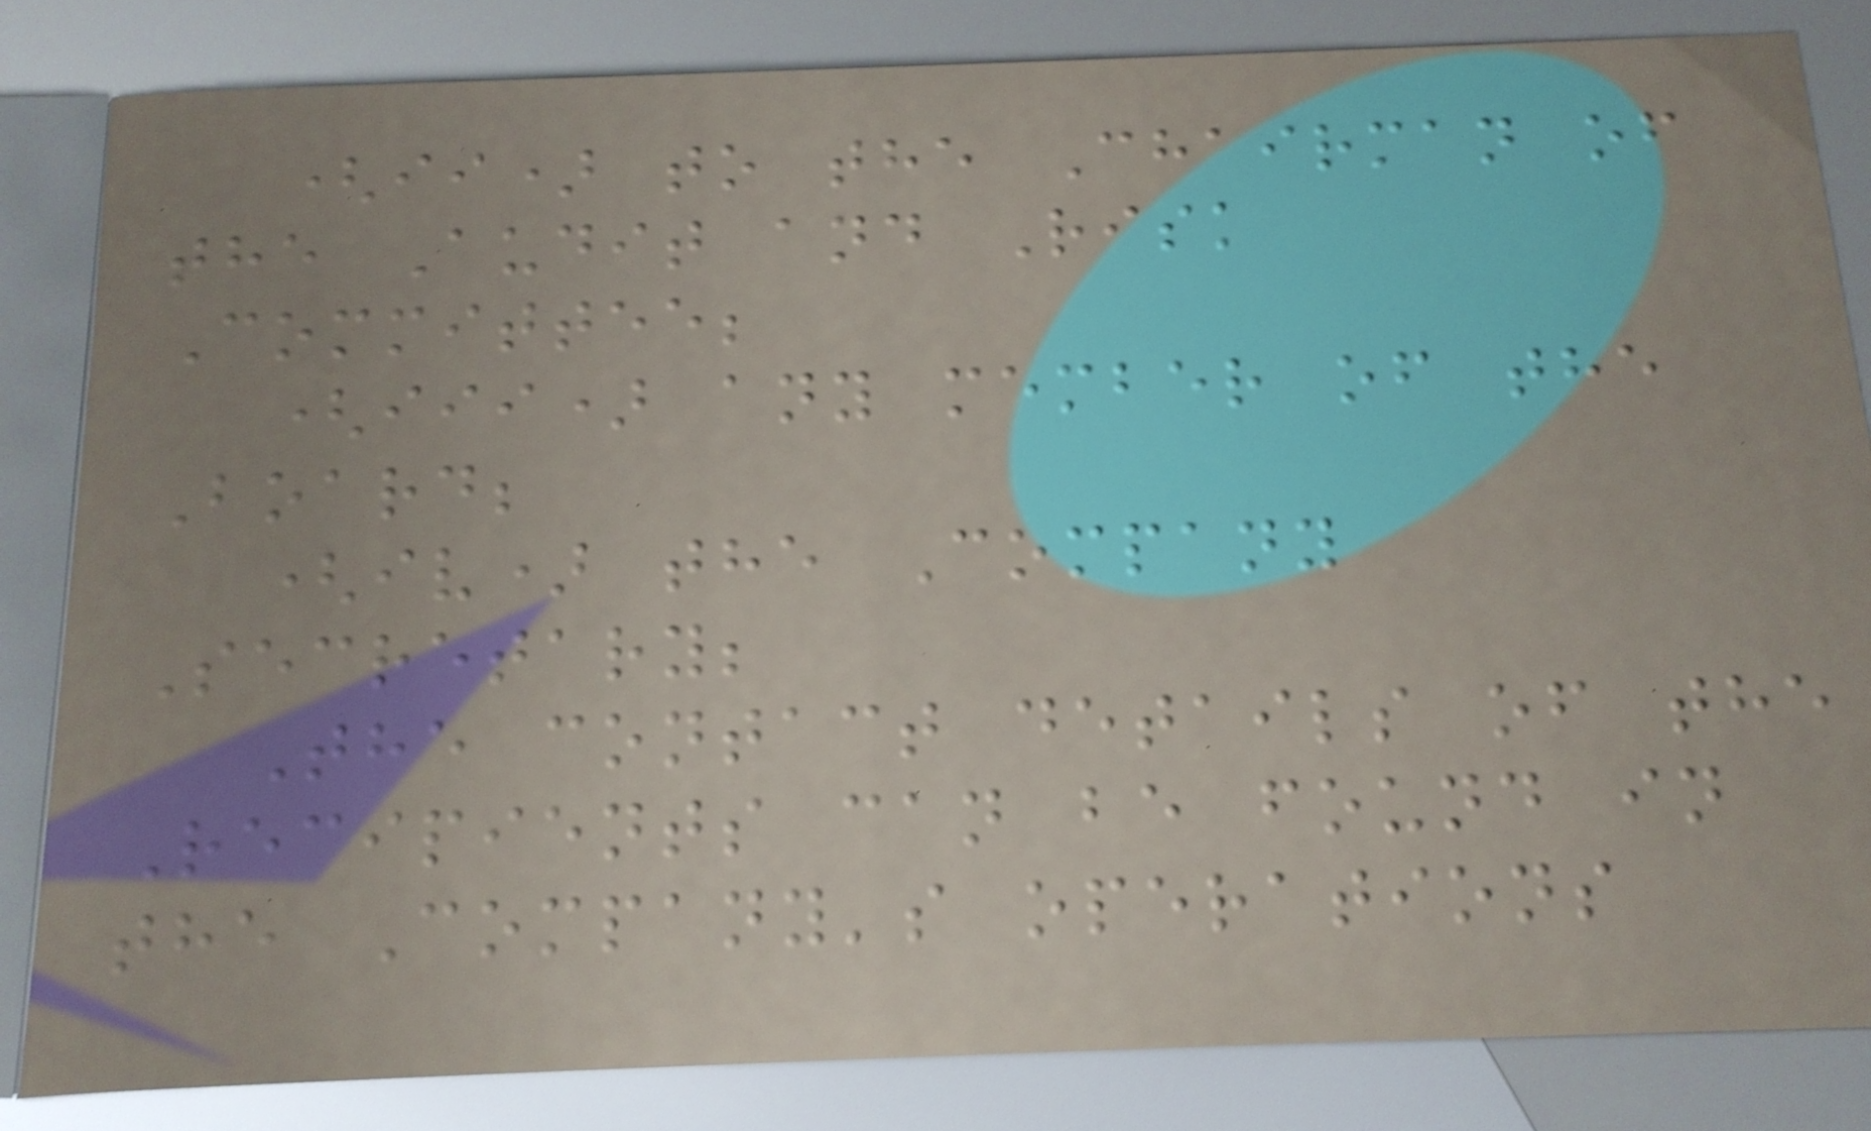(ii) to the Chairman of
the Audit and Risk
Committee;
(iii) any member of the
Board;
(iv) the Company
Secretary;
The contact details of the
Recipients can be found in
the Company's operations
